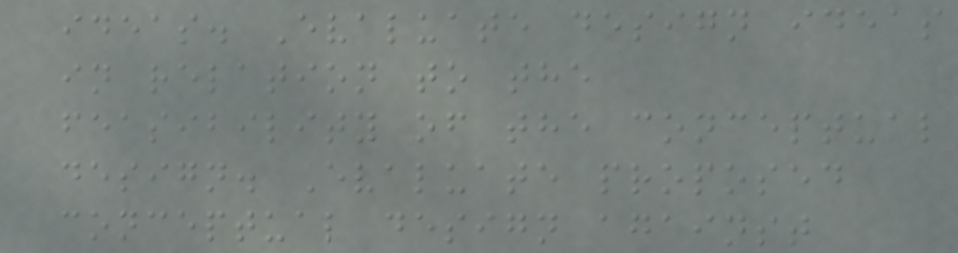ideas. Evaluate design ideas
in relation to the
feasibility of the conceptual
design. Evaluate proposed
conceptual design against
